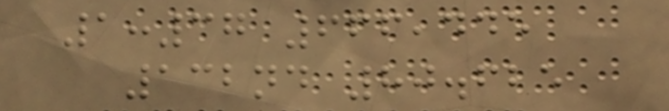1:37 666,445
132nd 80.625
